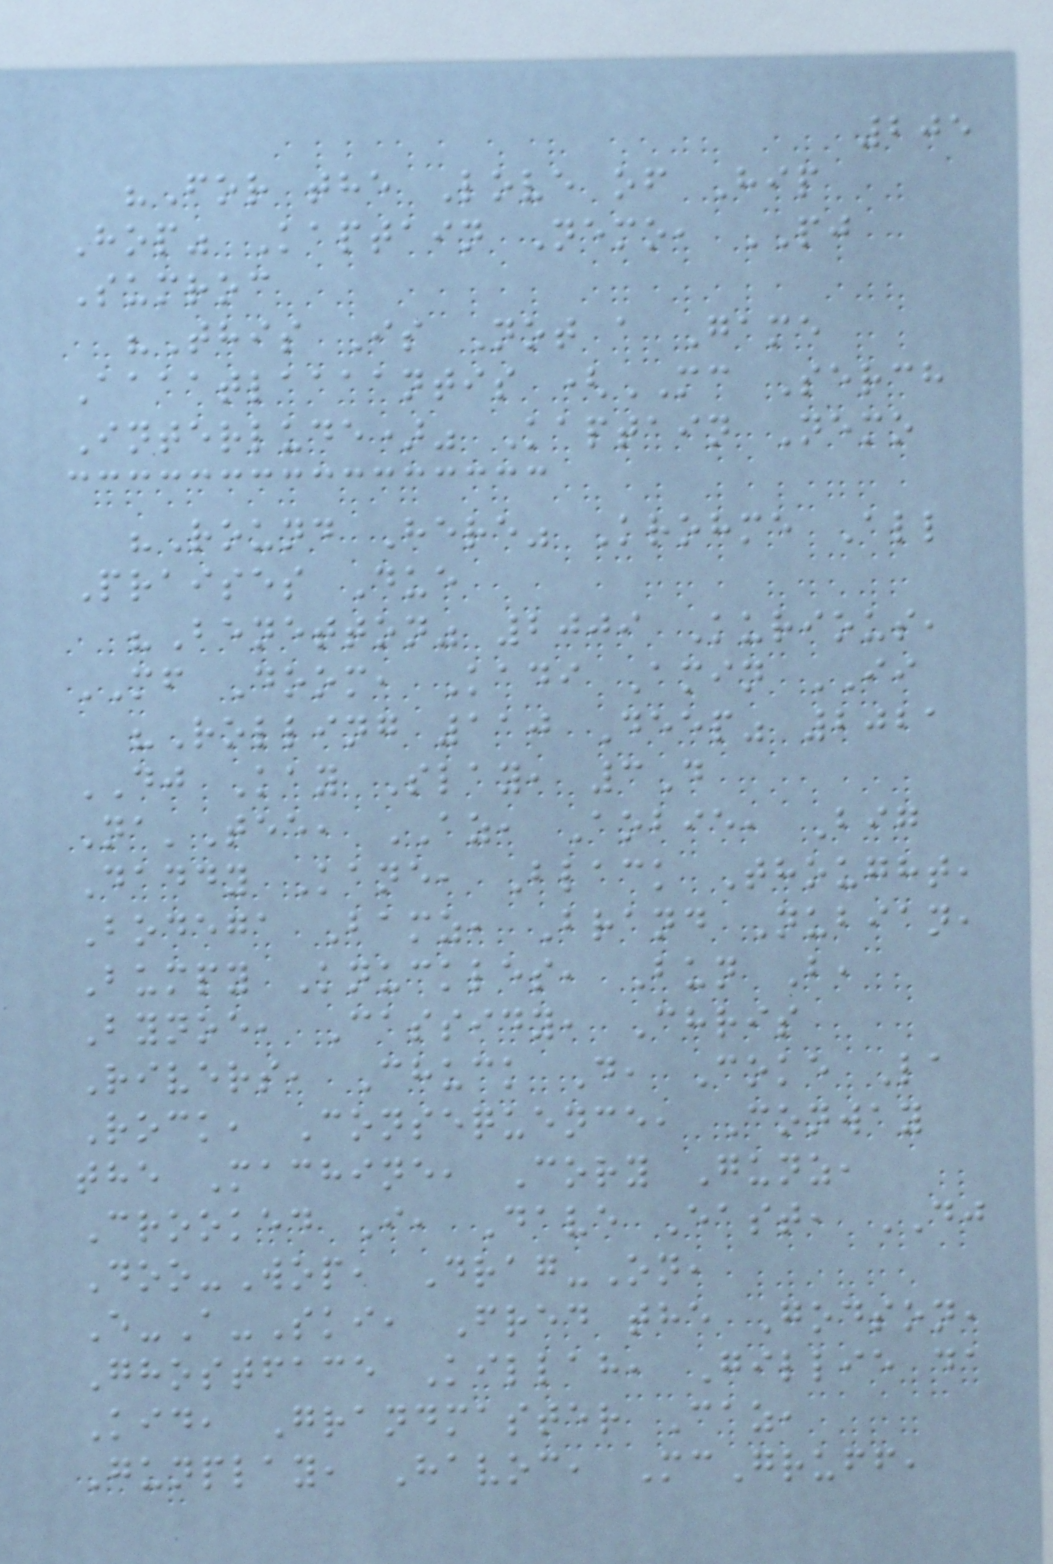205
"For the Love of Hip
Hop" Kaptain Nemo, PJ
Sumroc
"This Is Not a Game
Aaaatlaaaantis (MC Serch
Interlude)" Kaptain Nemo
"Round Here" Krohme All
Praises Due
"Benetton" 2009 Kurious,
MF Doom, Kadi Amin II
"Rolling 110 Deep" 2021
DJ Kay Slay, 3D
Na'Tee, AZ, Aobie, Big
Daddy Kane, Black Thought,
Bodega Bamz, Brand Nubian,
Bumpy Knuckles, Bun B,
Bynoe, Cassidy, Chris
Rivers, Chuck D, Coke La
Rock, Consequence, Conway
the Machine, Cory Gunz,
Crooked I, Dave East, DJ
Doo-Wop, Drag-On,
E-A-Ski, Fred the Godson,
Ghostface Killah, Gillie da
Kid, Grandmaster Caz,
Gunplay, Havoc, McGruff,
